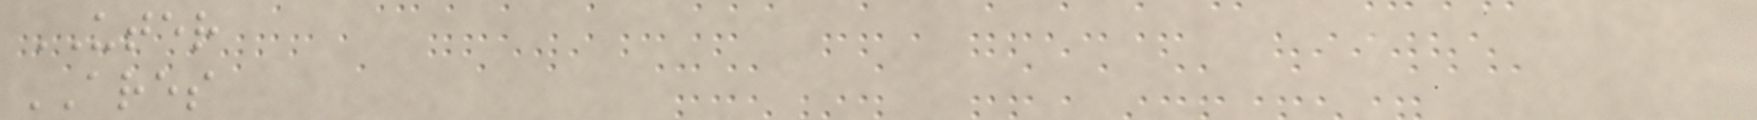UTER
ARES
